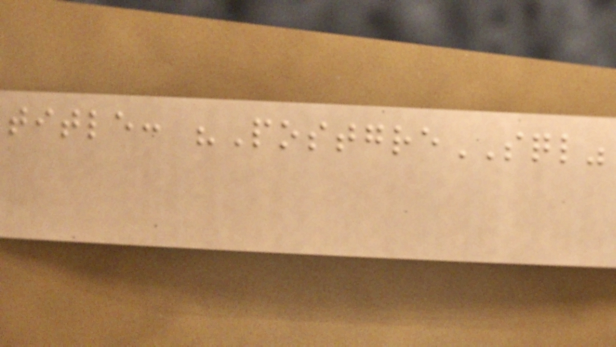title: "PostgreSQL"
